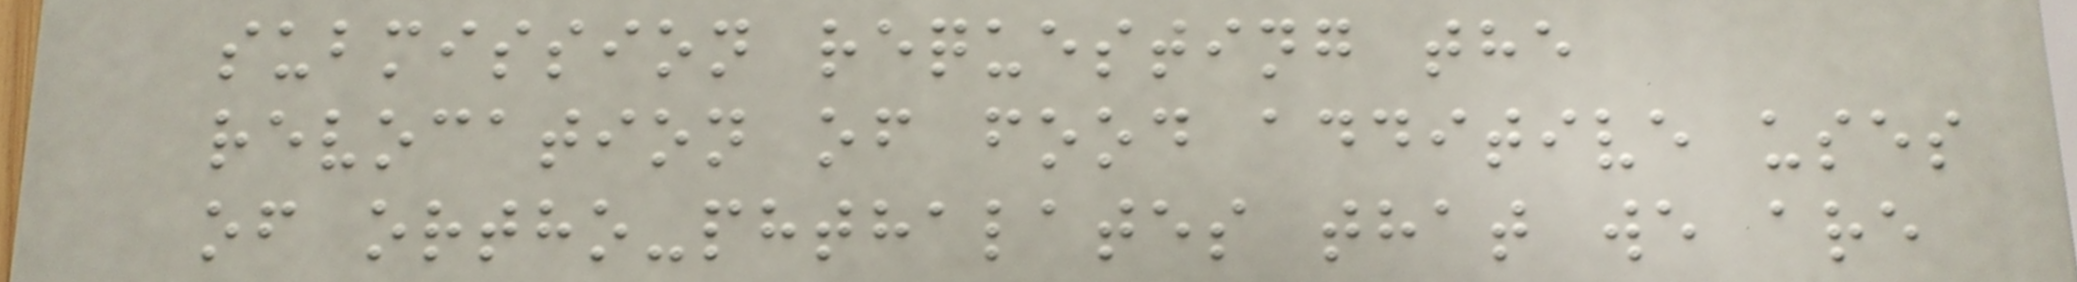submission requesting the
revocation of food additive uses
of ortho-phthalates that we are
